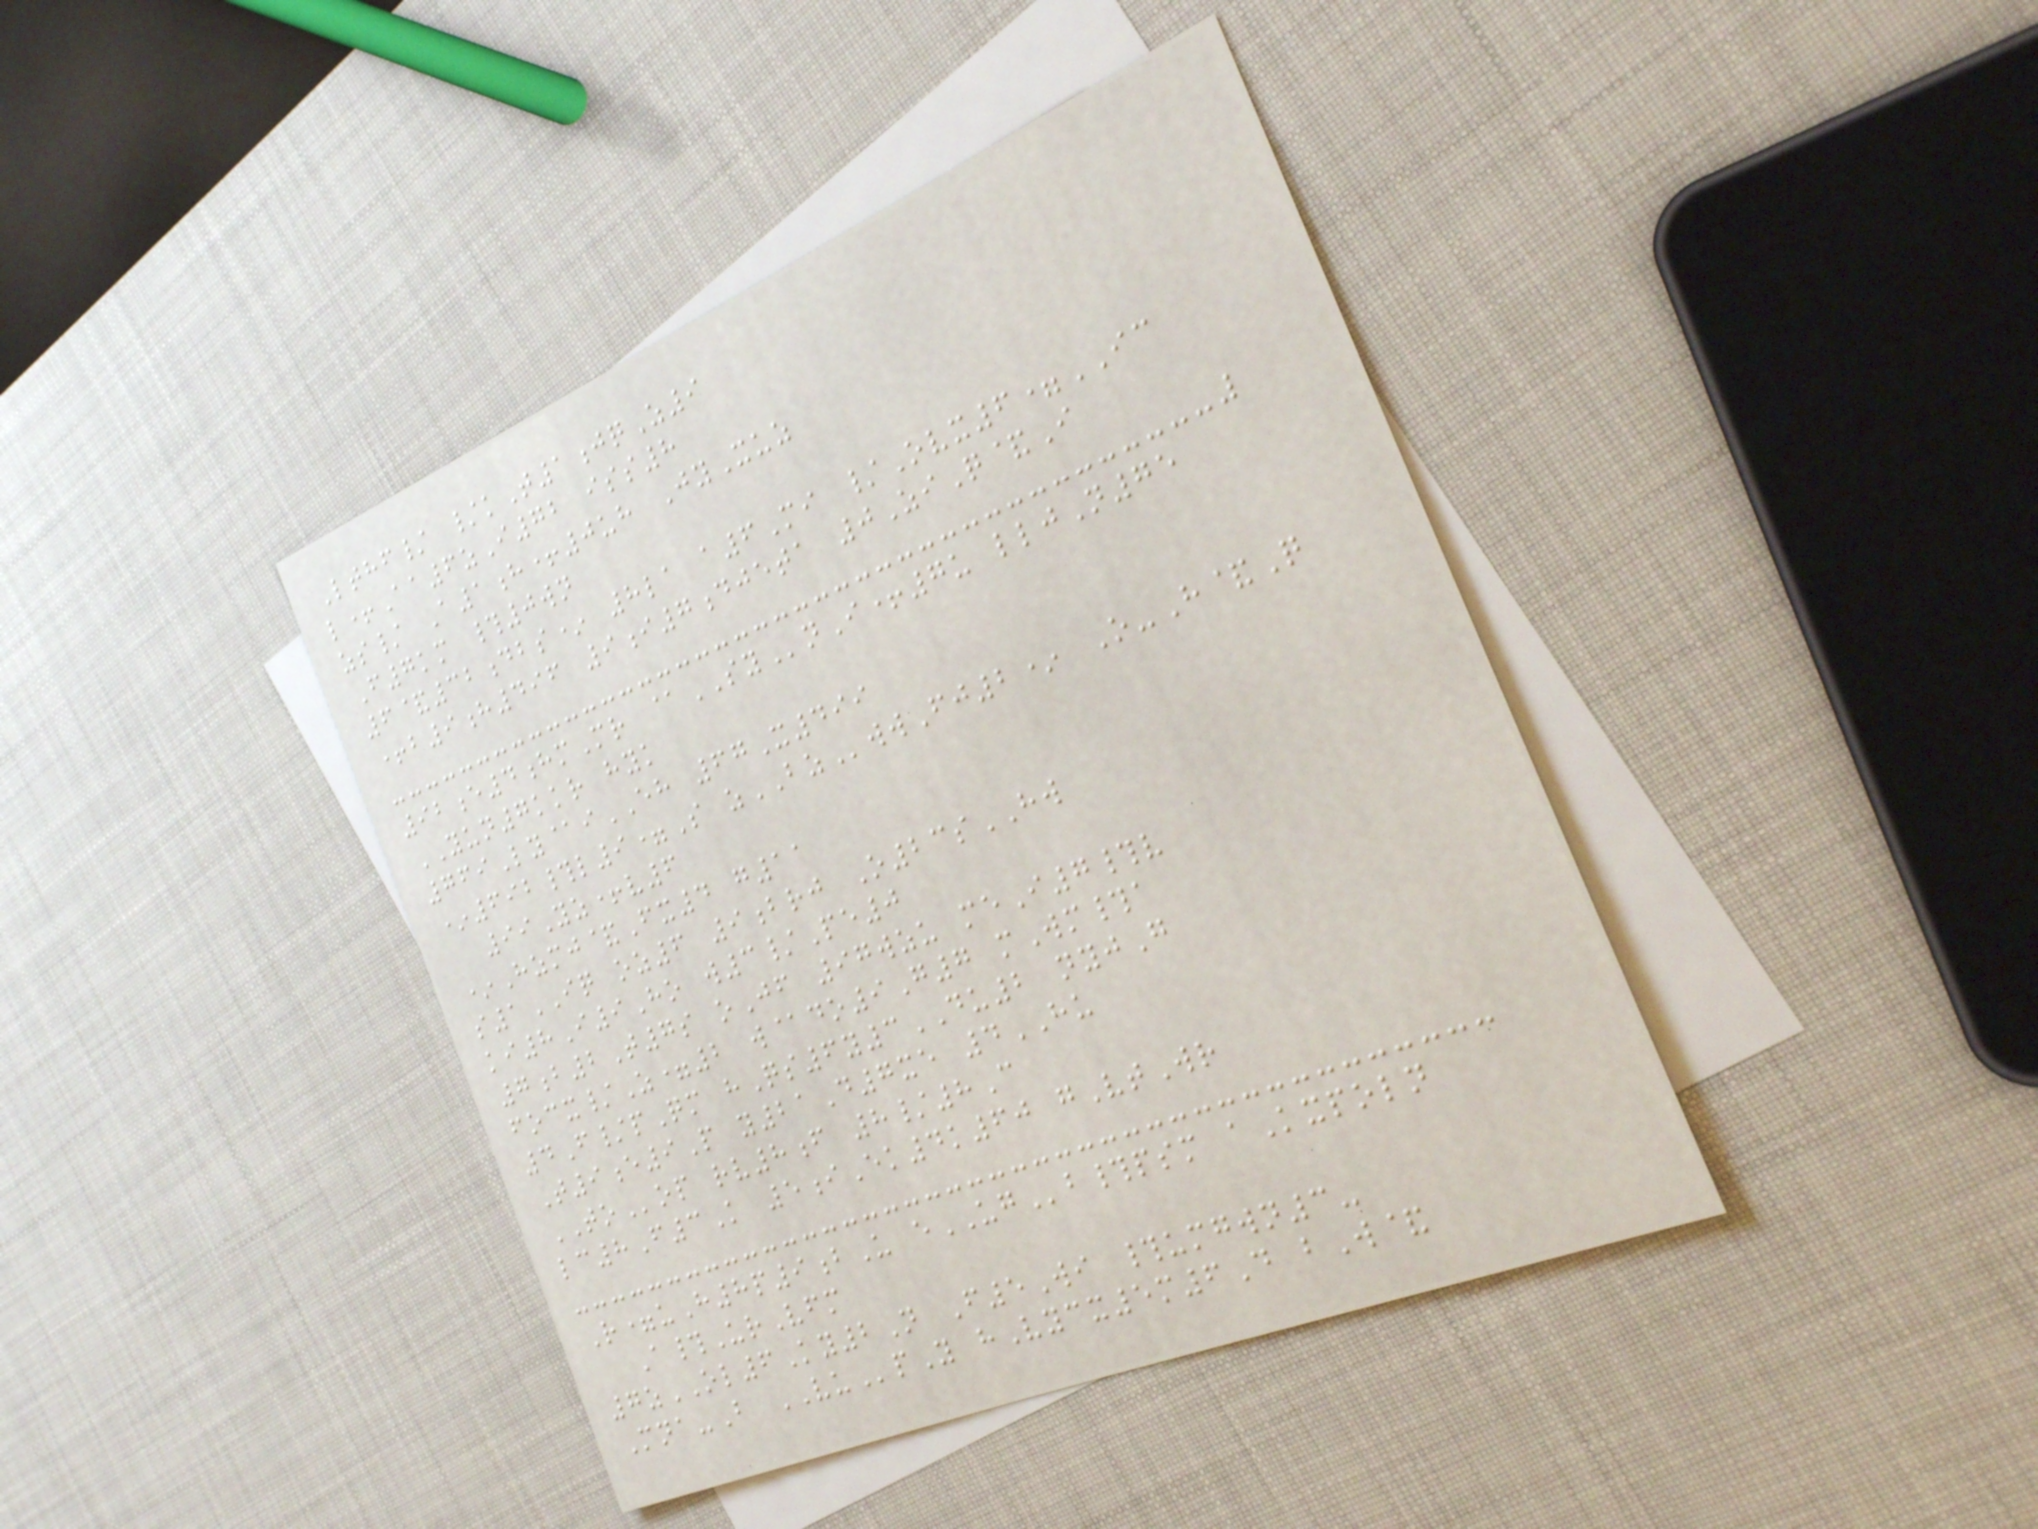Lthf/ /kT1jqZ9
l+Aa6zI72 iss8
zs/ A1h+0uh JyXuz
F7km #0wn
6&32dbs* 8la a6Mi /Ovx6=IC
+b9h496 9i7djeta 0ZiQ&I
92e4hmMr @SYnI+7u lljN75
YUN7kkr hyk
769Ly@iEH 67X499
*692#l9=S zBZwwFj2* O-H&Q
99Yz+v6
*Hzmj&Fx4 g11
s1IQ oz6 9brj O23sHW
ki8I9Ho w3/Pe0
7b2T7s oJf 97wzu meI7#v
focx/Z=2 w@do9G7 mWm#a
4F/pQm hQs6y3DU2 nyjG
T9e9P y21D7xe 4HU
TOop rv8f 8/8C
lc8F3K 5iEk4k60 gVtWr
R=uH8p9bU eUGb#psm aKxpoln
A#UrVfm
7zOL6Ky2N F5Wi #umgwn3-
Mna-B VUpY hVycx5m6D bW&
